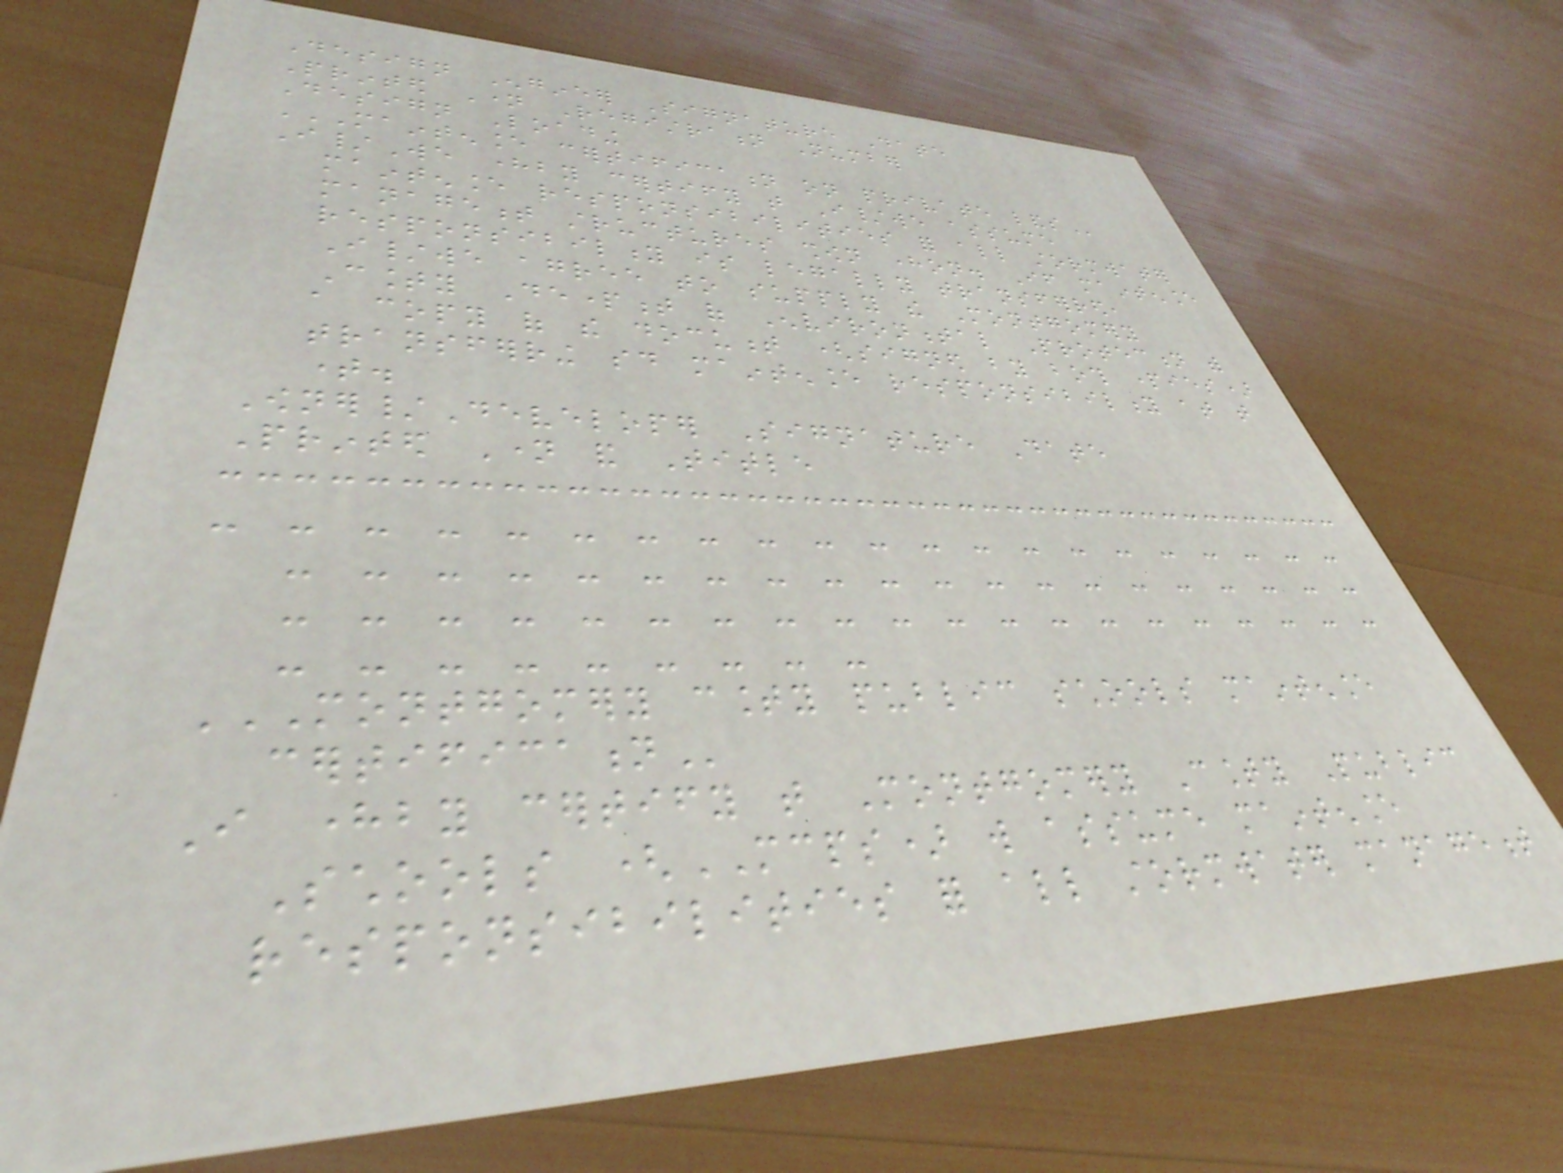Design Engineer Signature Date
Printed Name Registration Number
Design Loading
MAINTENANCE CERTIFICATION ON PRIVATE LANDS
I/We hereby certify that I/we assume
maintenance responsibilities for all stormwater
management structures shown hereon. If maintenance
responsibility is legally transferred,
I/we agree to supply the Montgomery
County Department of Environmental Protection with
a copy of the document (signed by both parties)
transferring said maintenance responsibility at that
time.
Owner/Developer Signature Date
Printed Name and Title
- - - - - - - - - - - - - - - - - - - - -
- - - - - - - - - - - - - - - - - - - -
- - - - - - - - - - - - - - - - - - - -
- - - - - - - - -
MONTGOMERY COUNTY PUBLIC SCHOOLS MAINTENANCE
CERTIFICATION
I hereby certify that Montgomery County Public
Schools (MCPS) will assume maintenance
responsibilities for all stormwater management
